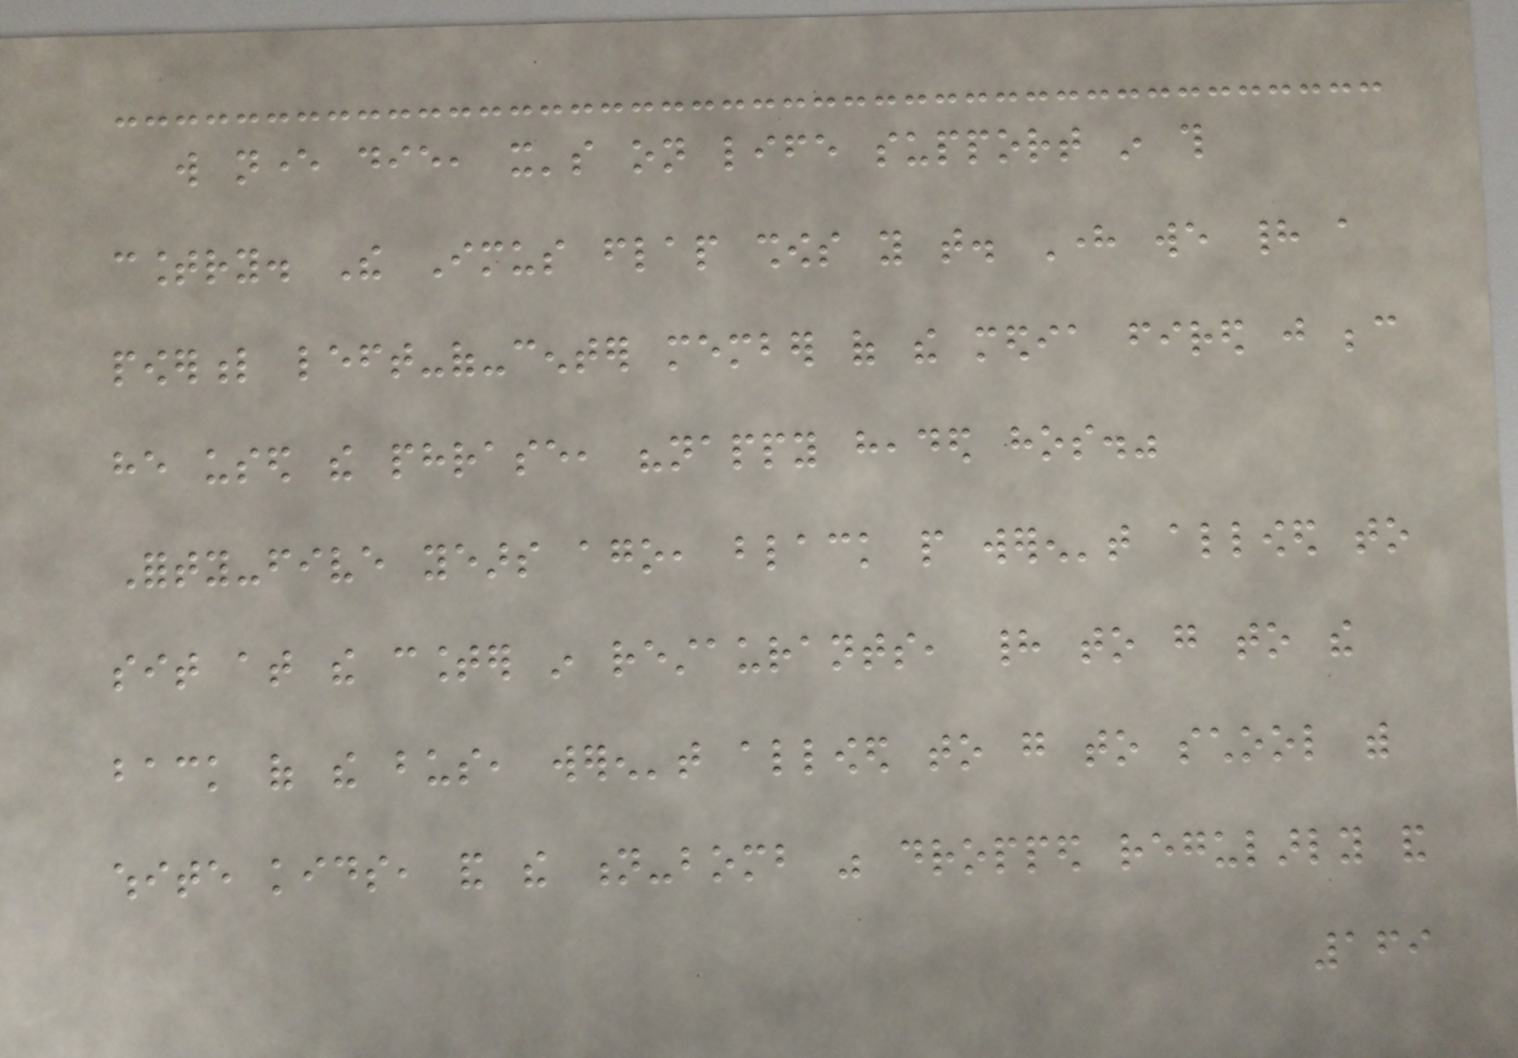will never die, it's on life support in this
country. The Imus flap shows you that. Here we had a
powerful left-of-center member of the media fired just because
he used the phrase, "nappy headed hos."
Forty-five years ago, black people weren't allowed to
sit at the counter in restaurants, had to go to the
back of the bus, weren't allowed to go to school with
white kids, and the n-bomb was dropped regularly and
169
